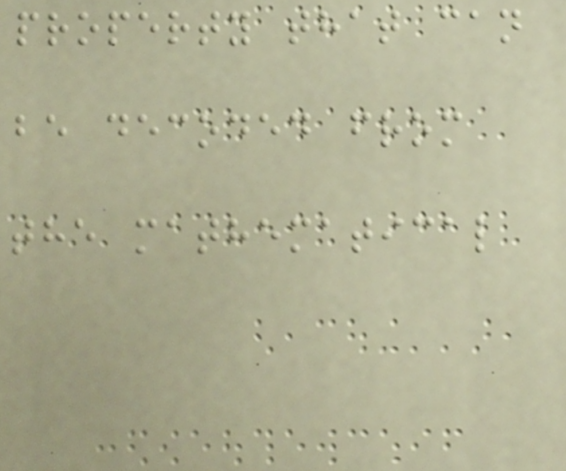property that can
be decoded from
the mathematical
